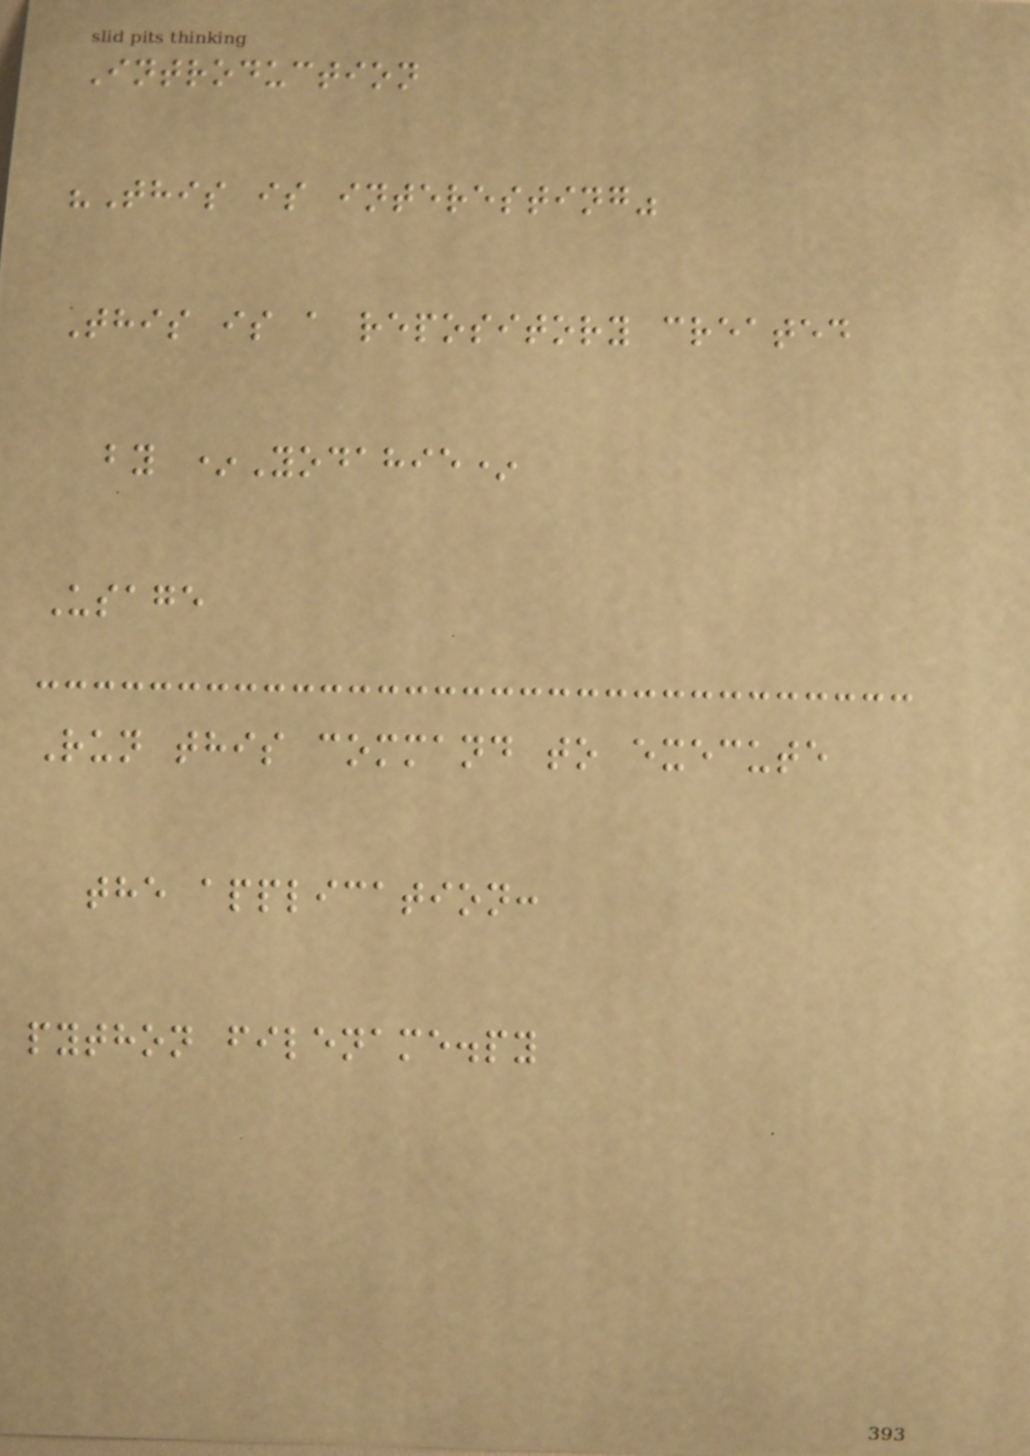Introduction
"This is interesting"
This is a repository created
by *Yodahie*
Usage
Run this command to execute
the application:
python filename.py
